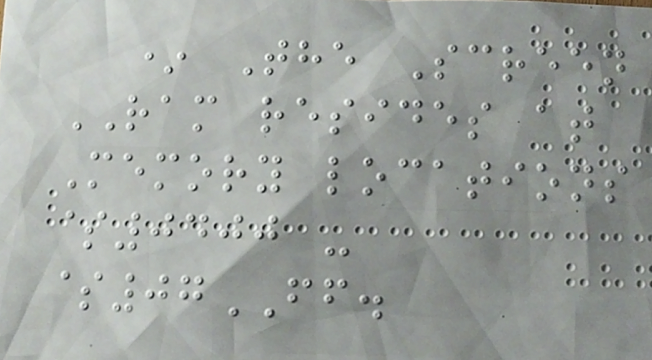* The Screen
RAM resides at
Memory locations
$0400 -
$07FF.
